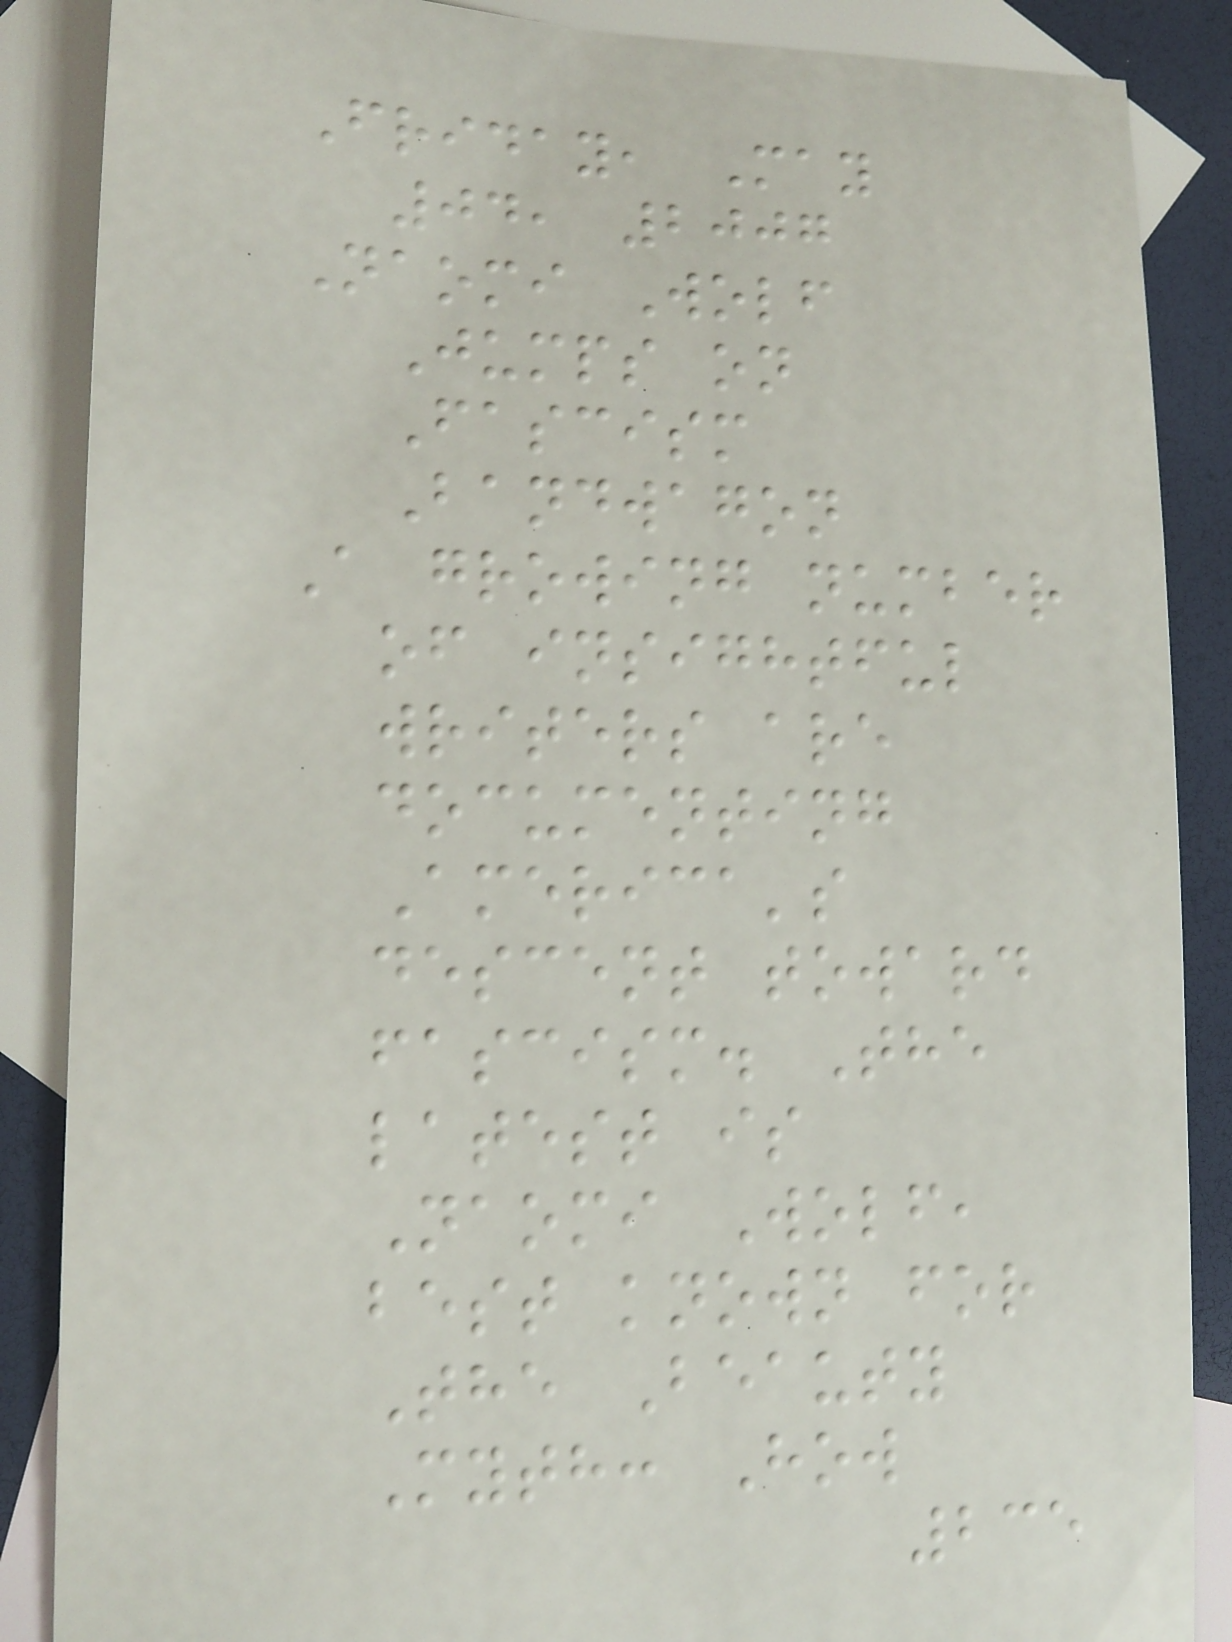Friday, May
04, 2007
Naomi Wolf
Jumps on
Fascism
Bandwagon
A growing number
of insightful
writers are
documenting
America's
descent toward
fascism. The
latest is
Naomi Wolf,
best known for
The Beauty
Myth: How
235
